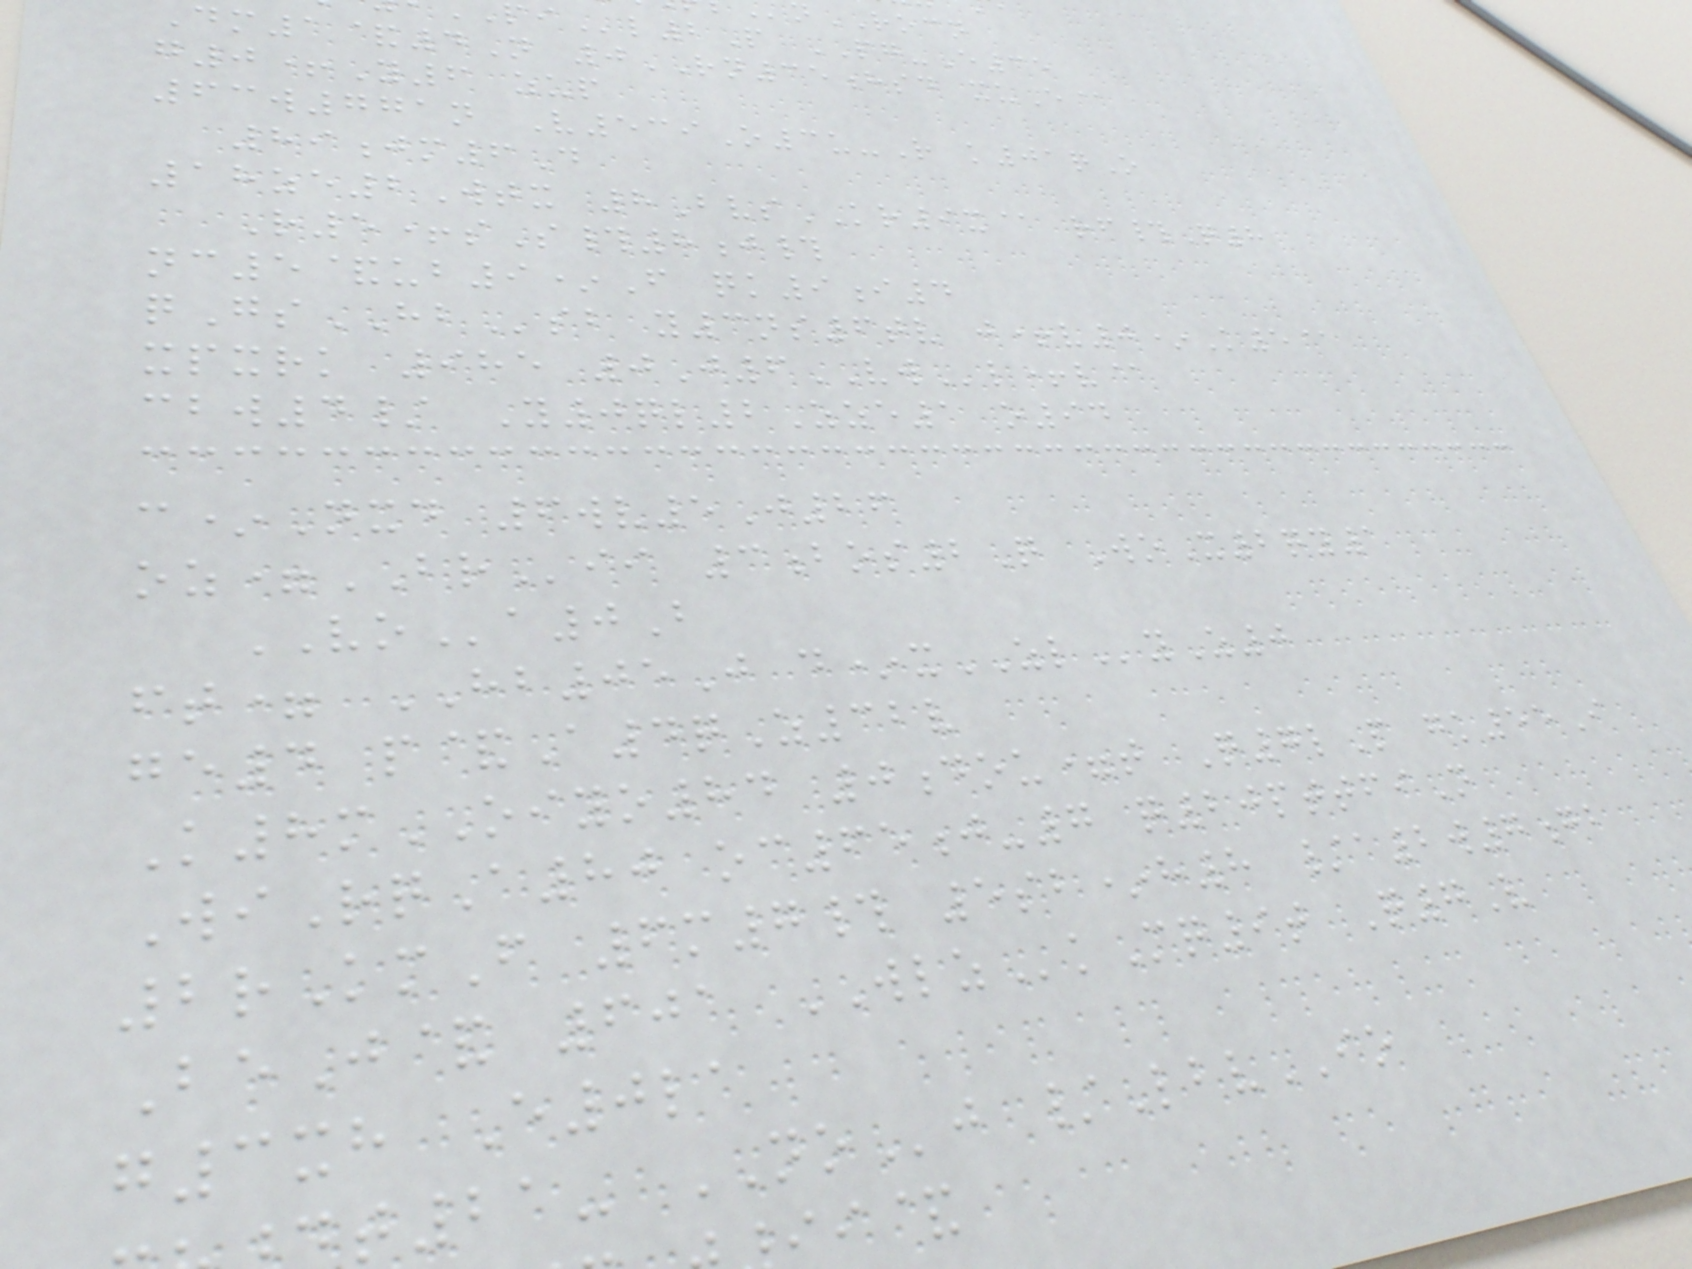nROCN
l2P PG-E35
m1&4N 0RN35hsd xuE@
g0+Y6 zup
63w771n V539O3u-R k01qO
89jm6D
18ze2Wtx 8BvsKR9x@ rf#Q8
R5+sS#8j#
nc5&ub9*F qk9i4
qGsHBsb y3ns6tv j+v0*K5@
xpxrk 985 0J6VWl+v@
cbw4/ Y0ql2Zze1 o94
c*Nxd 6wv5J26
oz=BRii 3bos2Q WoX2qy1
VOa0B
ft= HB05J d*xZLyZ0
ge4 p&A4qZ32v
K8mOIYO84 0dou=t Q7lP gk55I
WiRqA80 oc65j-7 q20pttfiN
2rKmF 6m7# 5sb*h8 /a2w7gb
BeJ& 601 WLZkMq9t Q7V
g3xh E0la
t21- NOj /LbvIO
